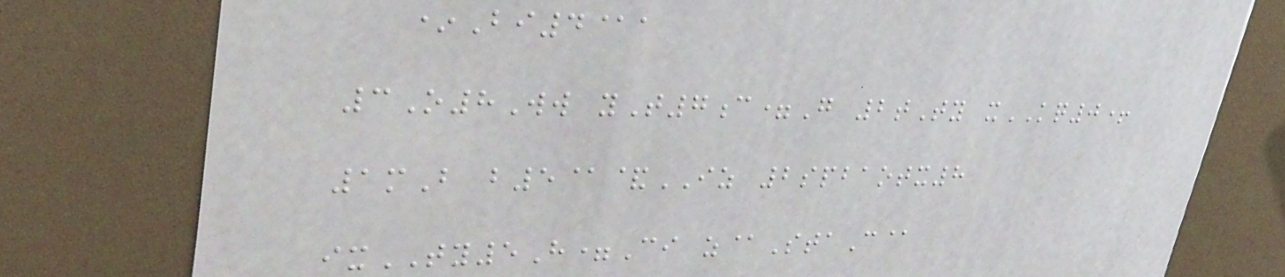*Bi4@a
3O8Ww yT7c=G 2tTy xKQ0+
1mB b5@&IZ 2spbaotx8
ixTY5H=Ci z@StaC@
